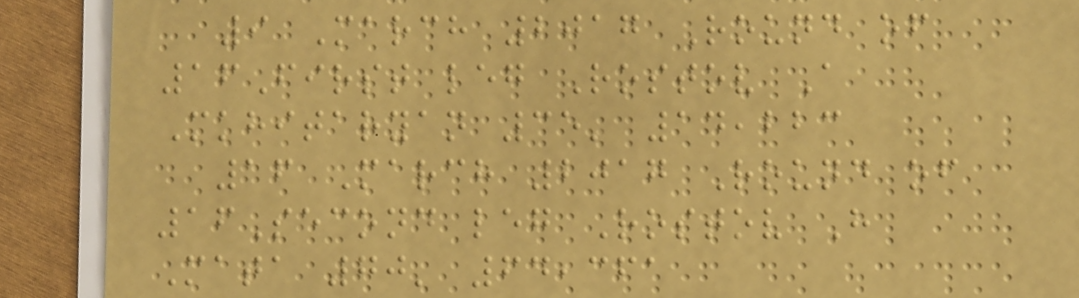9 March 2017 Round of
16First leg Rostov A
Mkhitaryan 35' 14,223
16 March 2017 Round of
16Second leg Rostov H
Mata 70' 64,361
